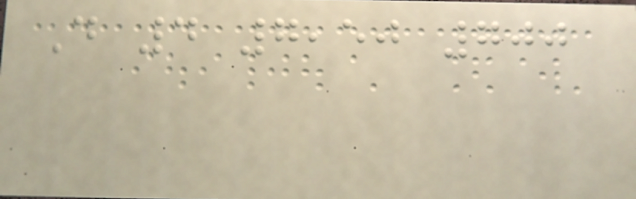D 4 7,50 700
